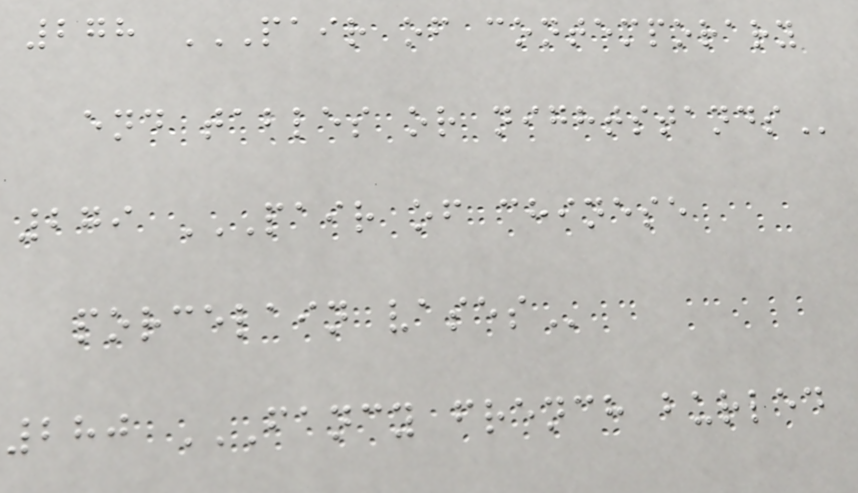278 PAIR OF CONTEMPORARY
END TABLES OR NIGHTSTANDS
279 PAIR OF CHINESE
PORCELAIN VASES
280 FANCY FRENCH BURLED
